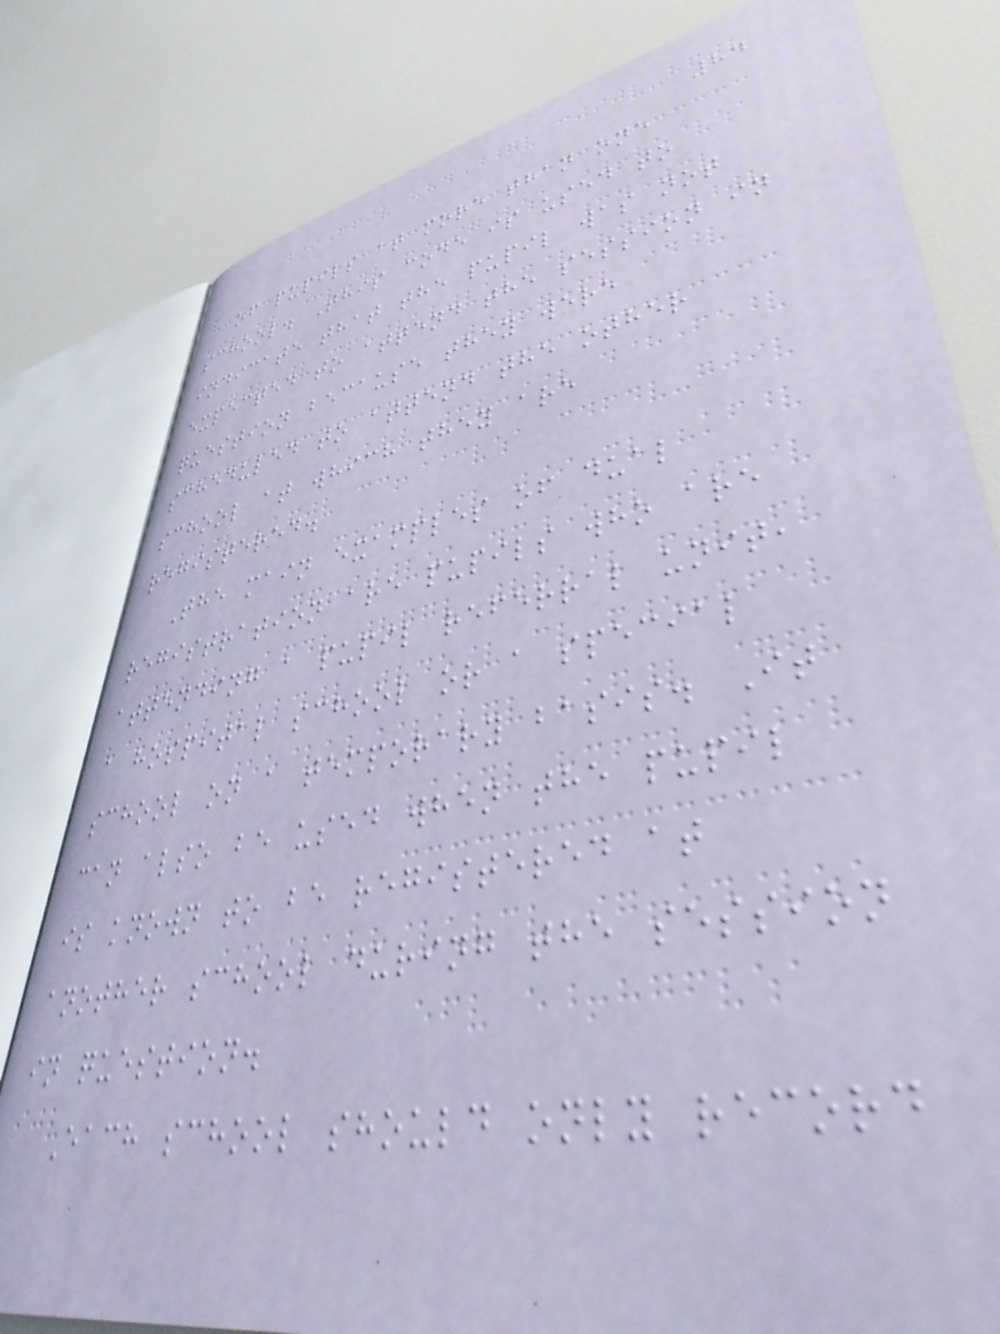84
of pupils at more than one
school. This code is used to
indicate that the pupil was not
expected to attend the session in
question because they were
scheduled to attend the other
school at which they are
registered.
The main examples of dual
registration are pupils who are
attending a pupil referral unit,
a hospital school or a special
school on a temporary basis. It
can also be used when the pupil
is known to be registered at
another school during the session
in question.
Each school should only record
